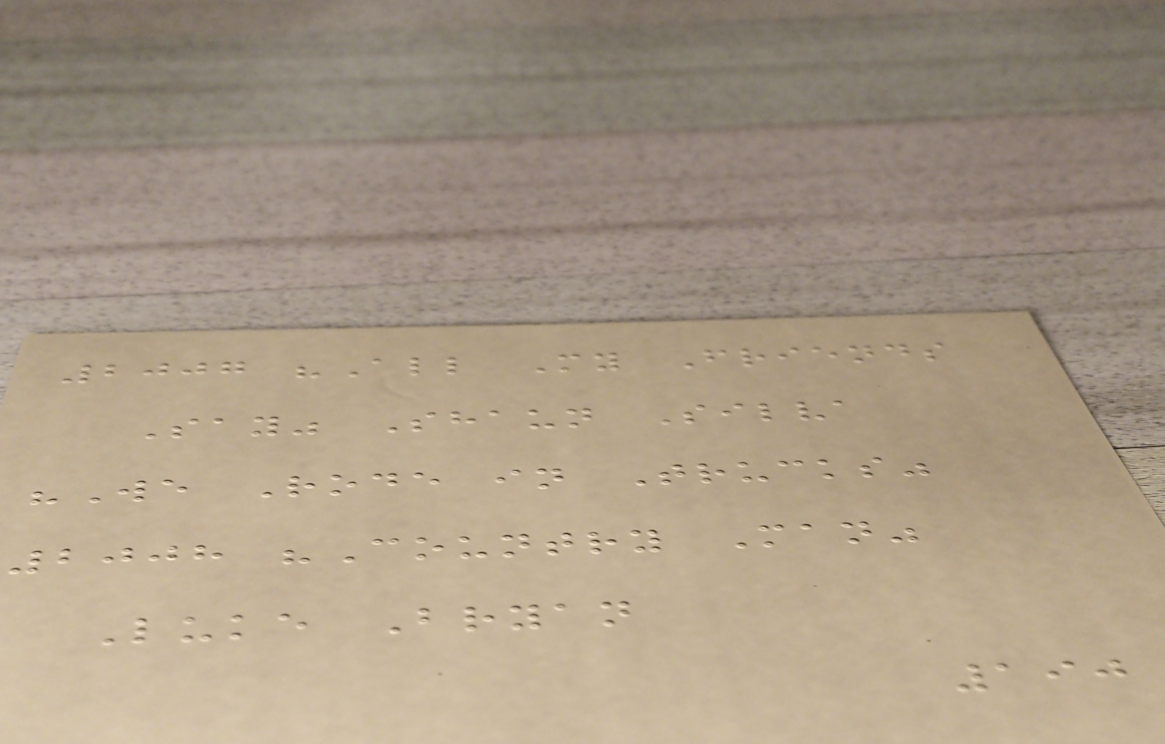2007 "All My Friends
Say" Shaun Silva
"We Rode in Trucks"
2008 "Country Man"
Luke Bryan
190
